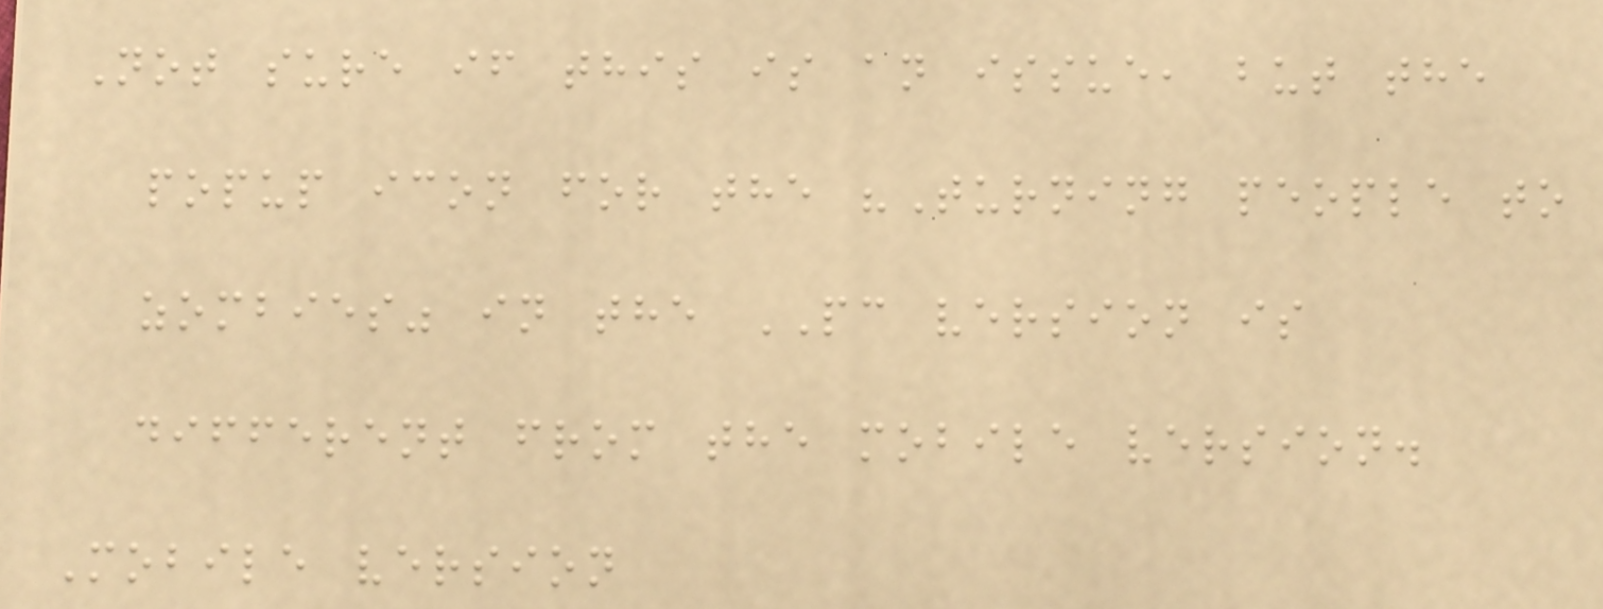Not sure if this is an issue, but the
popup icon for the "Turning people to
zombies" in the PC version is
different from the mobile version.
Mobile version
